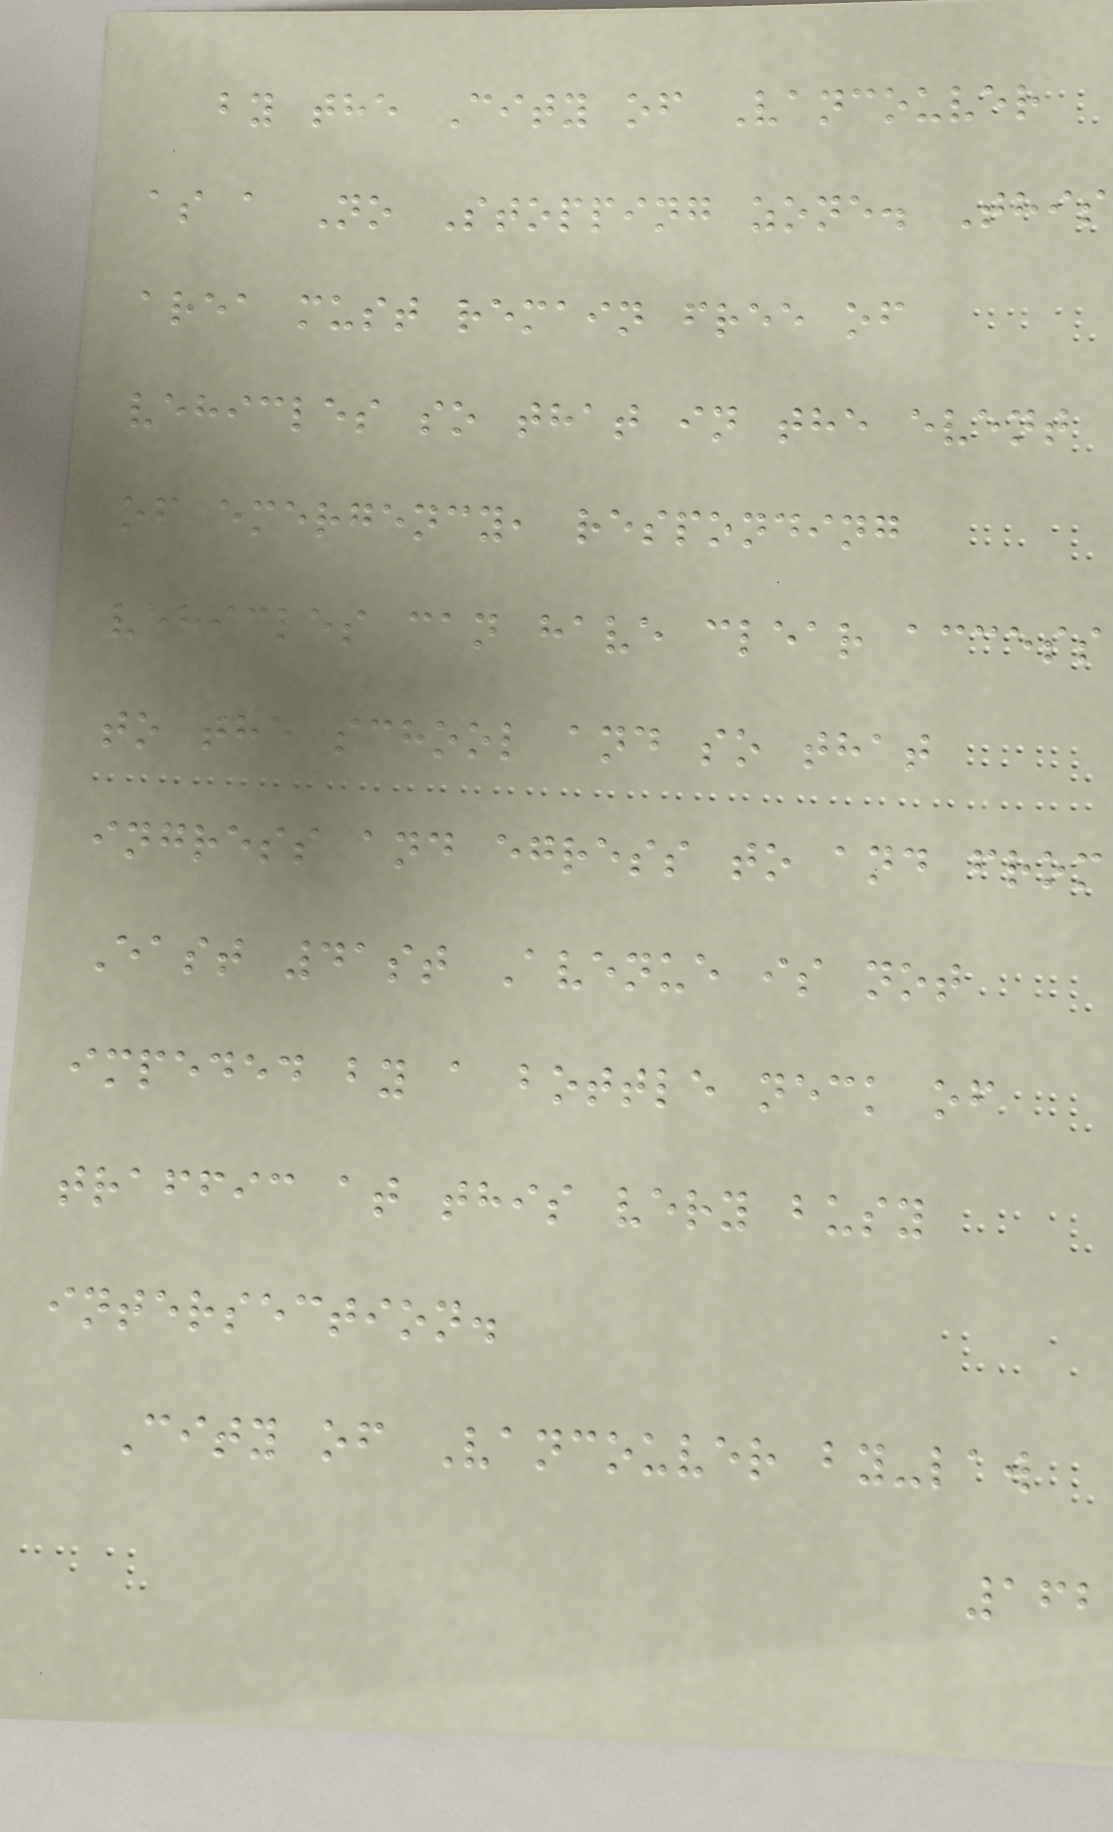by the City of Vancouver
as a No Stopping zone. This
area must remain free of
vehicles so that in the event
of emergency, responding
vehicles can have clear access
to the school and so that
ingress and egress to and from
East 41st Avenue is not
impeded by a bottle neck of
traffic at this very busy
intersection.
City of Vancouver by-law
162
